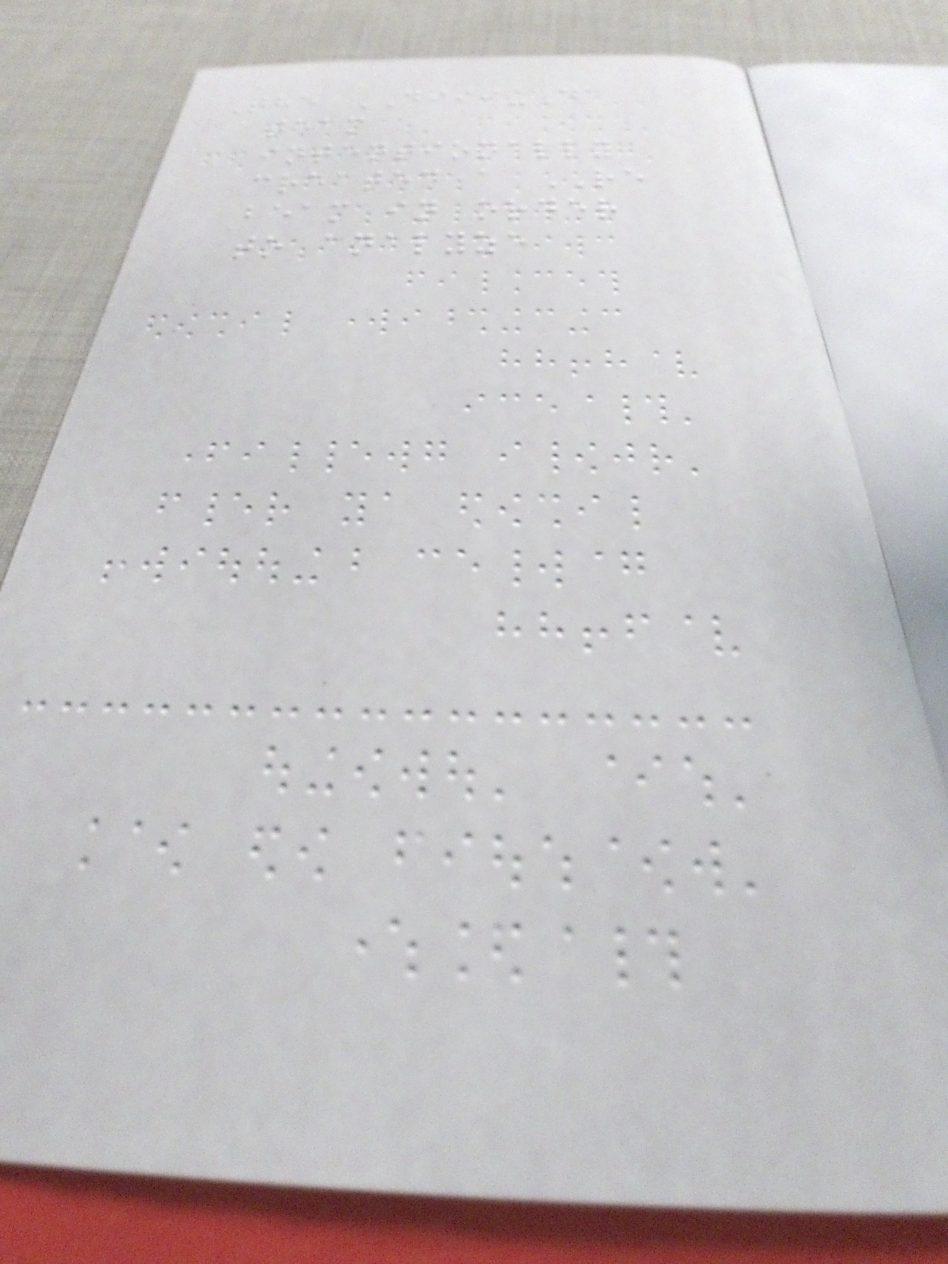The DIII-D
team
intentionally
created a RE
beam in order
to analyze
